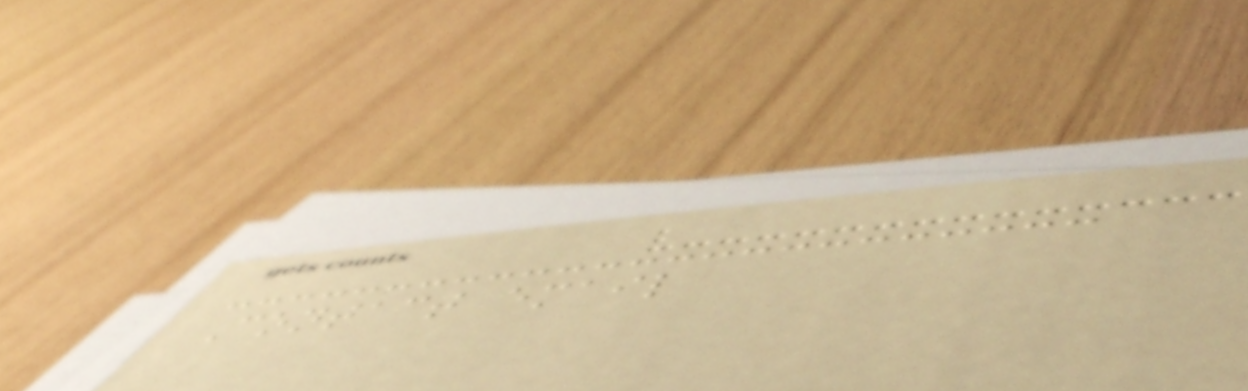Contact email
